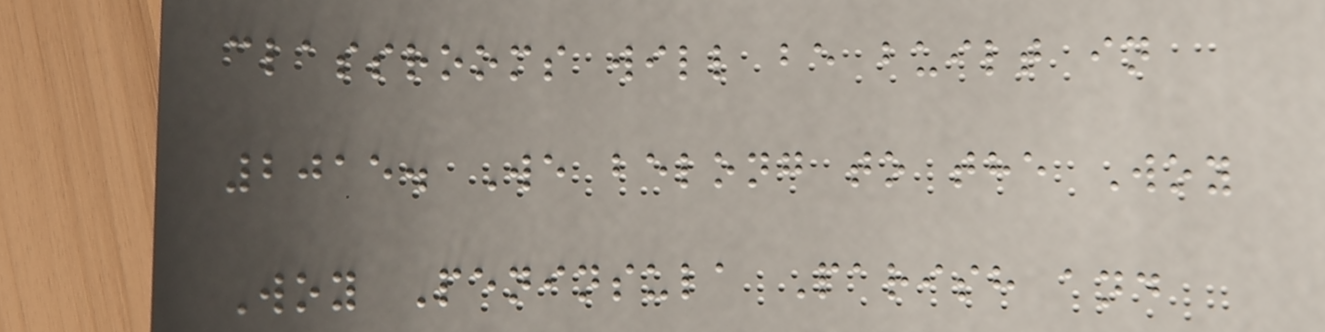classrooms will be built in
2015. We belong to the Woy
Woy Peninsula Parish and
